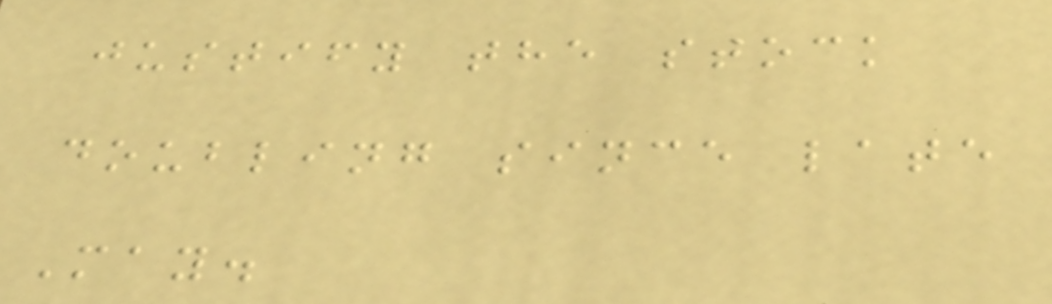justify the stock
doubling since late
May.
